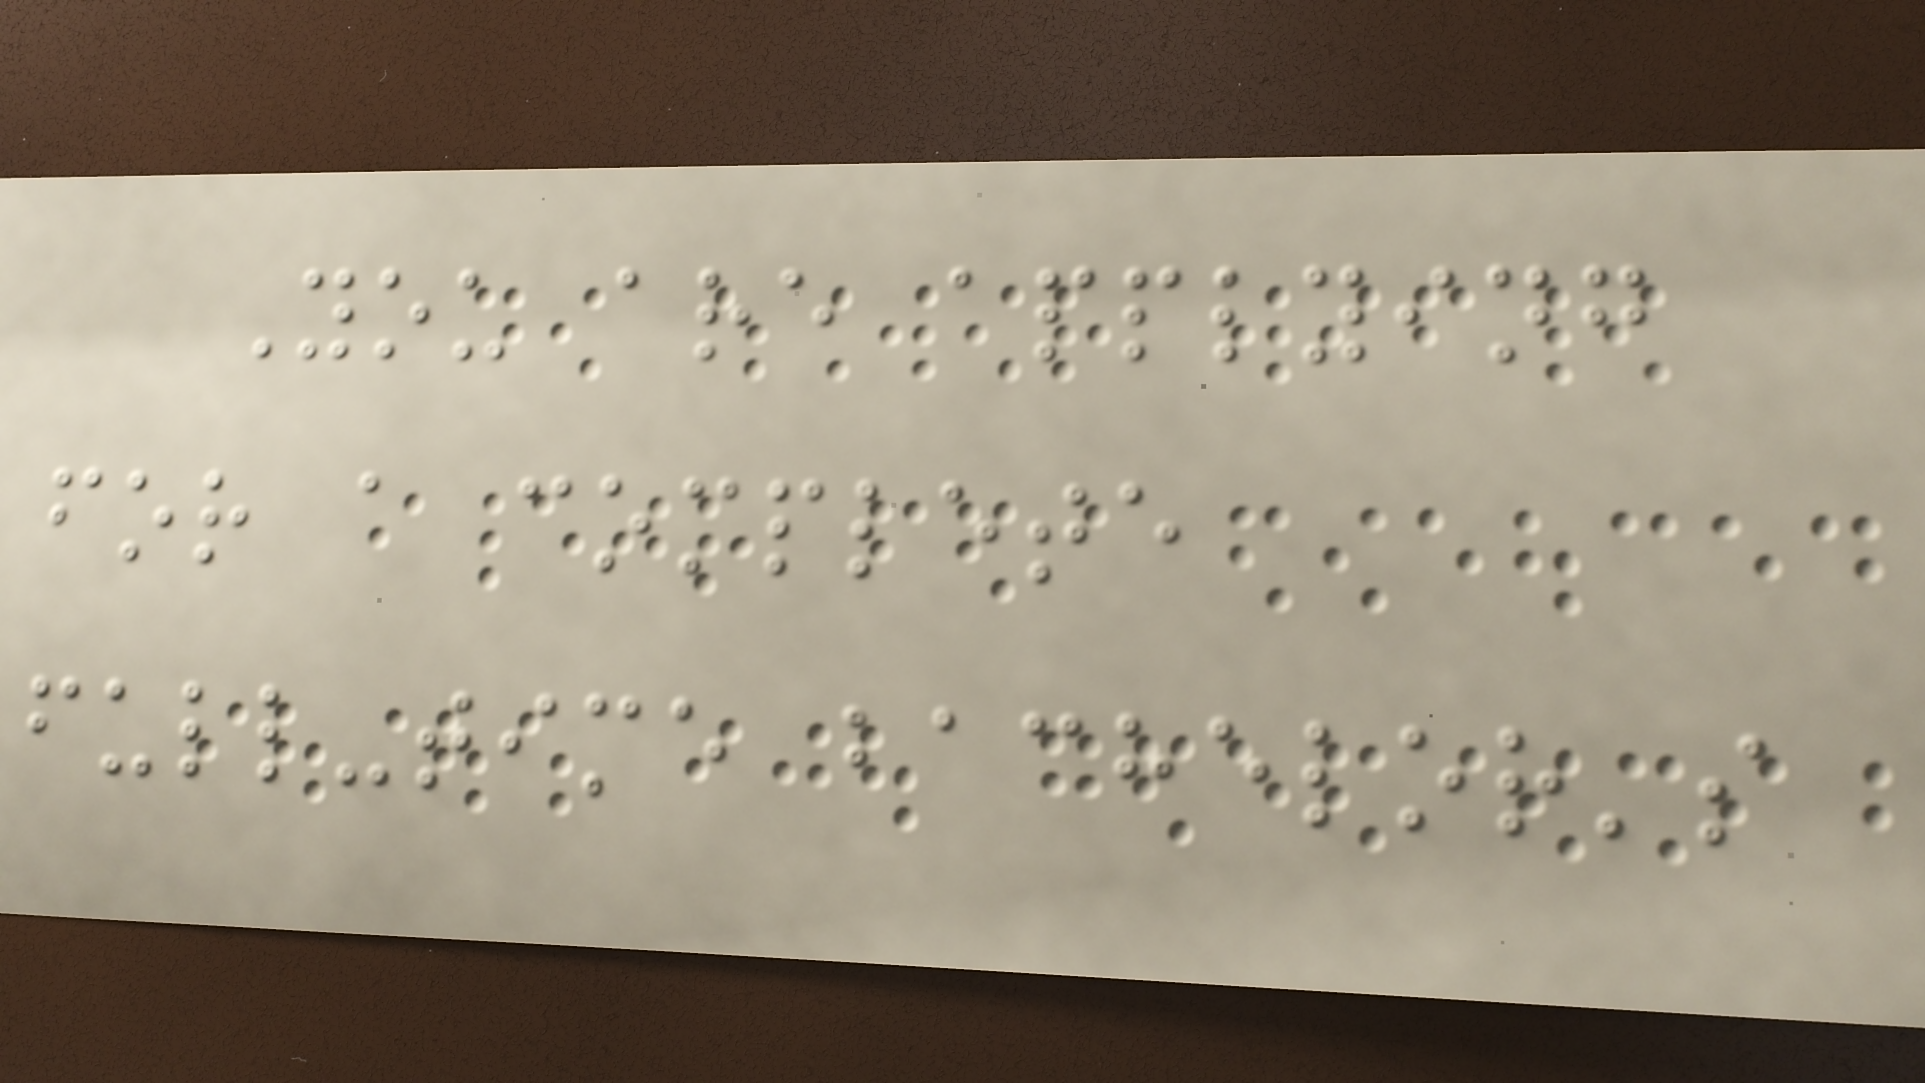You are applying
for a complete
full-time bachelor's
